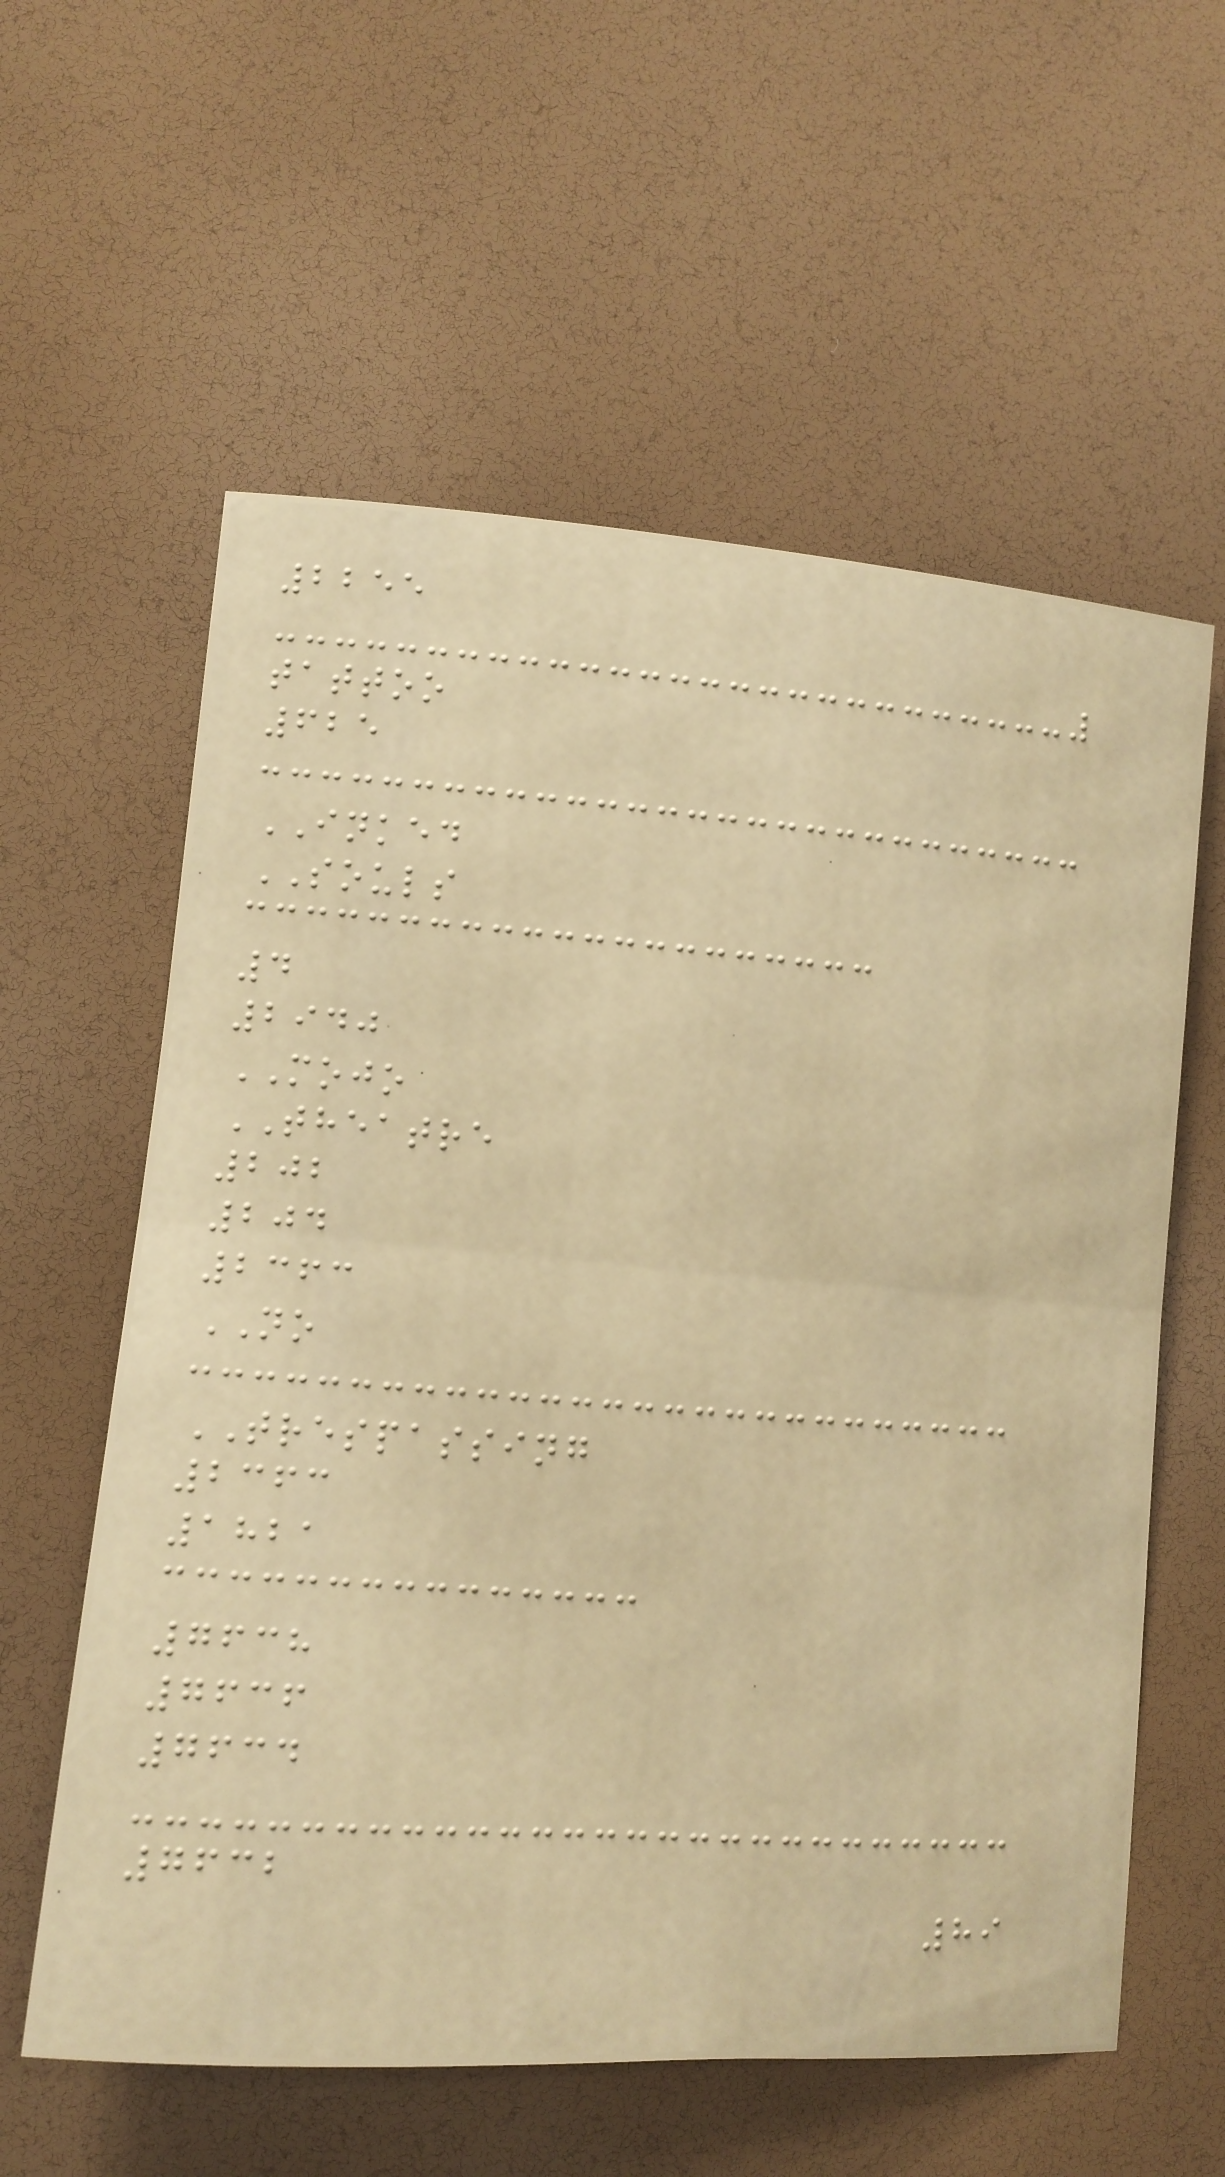2255
tattoo
625
INKED
SOULS
4
2940
MOJO
THEATRE
202
204
2363
NO
TRESPASSING
2363
1821
7638
7636
7634
7632
89
